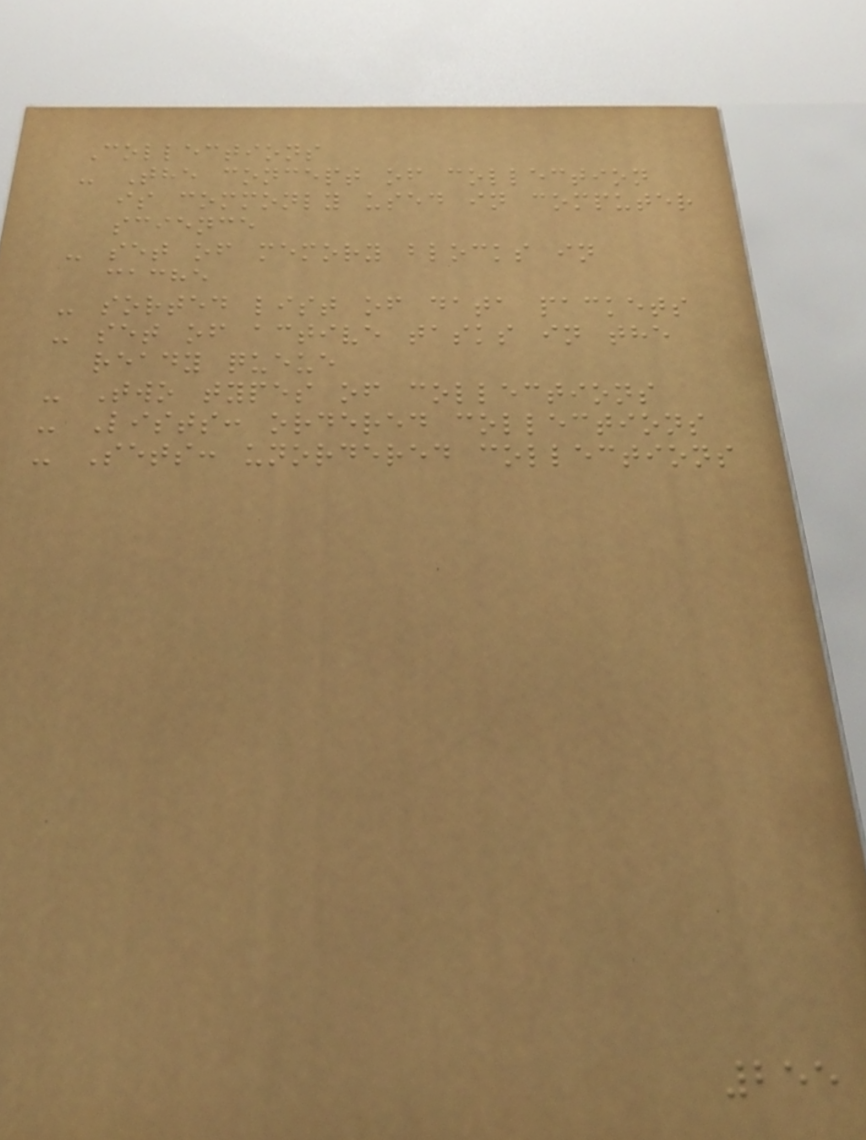Collections
- The concept of collection
is commonly used in computer
science
- set of memory blocks in
cache
- sorted list of data packets
- set of active tasks in the
ready queue
- Two types of collections
- Lists: ordered collections
- Sets: unordered collections
255
